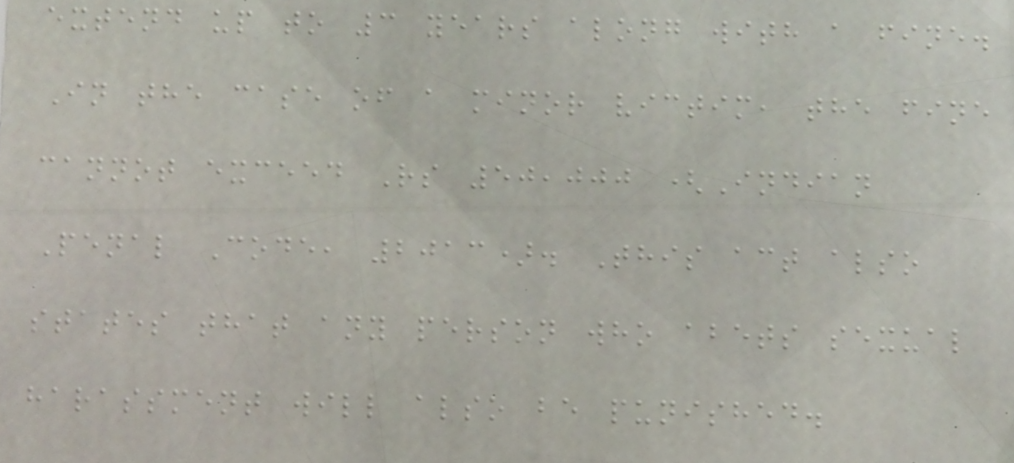extend up to 3 years along with a fine.
In the case of a minor victim, the fine
cannot exceed Rs 50,000 (Indian
Penal Code, 2013). This act also
states that any person who abets sexual
harassment will also be punished.
